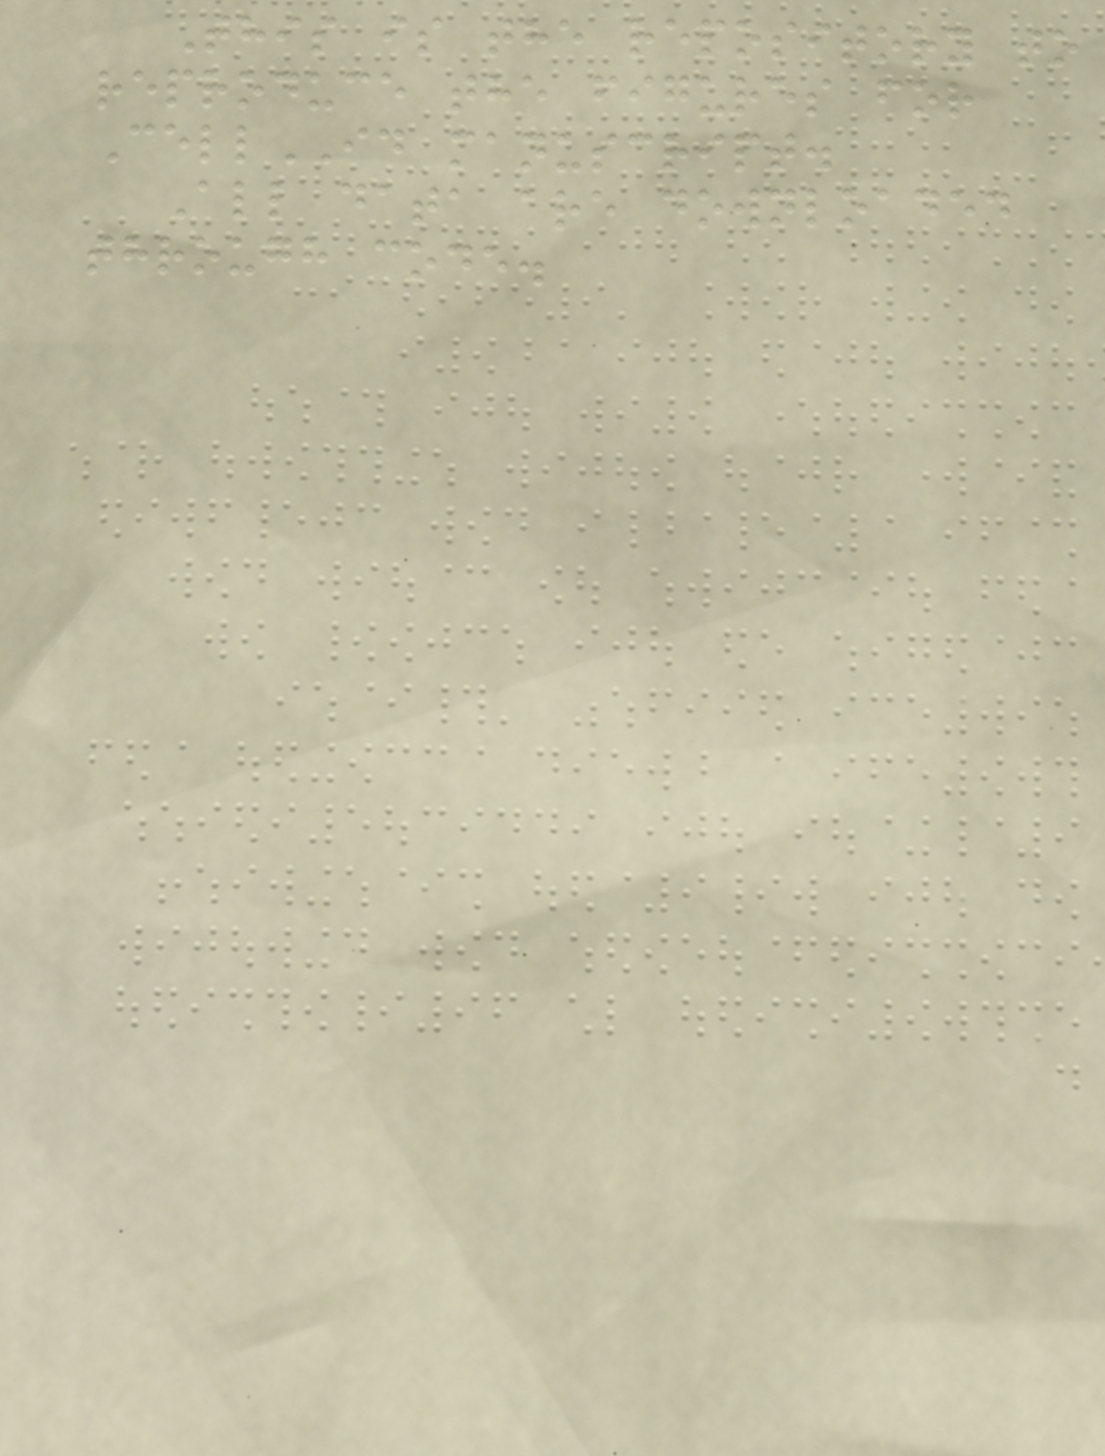This is the repository to
reproduce the figures for
CellID manuscript.
All data are downloaded
through code.
